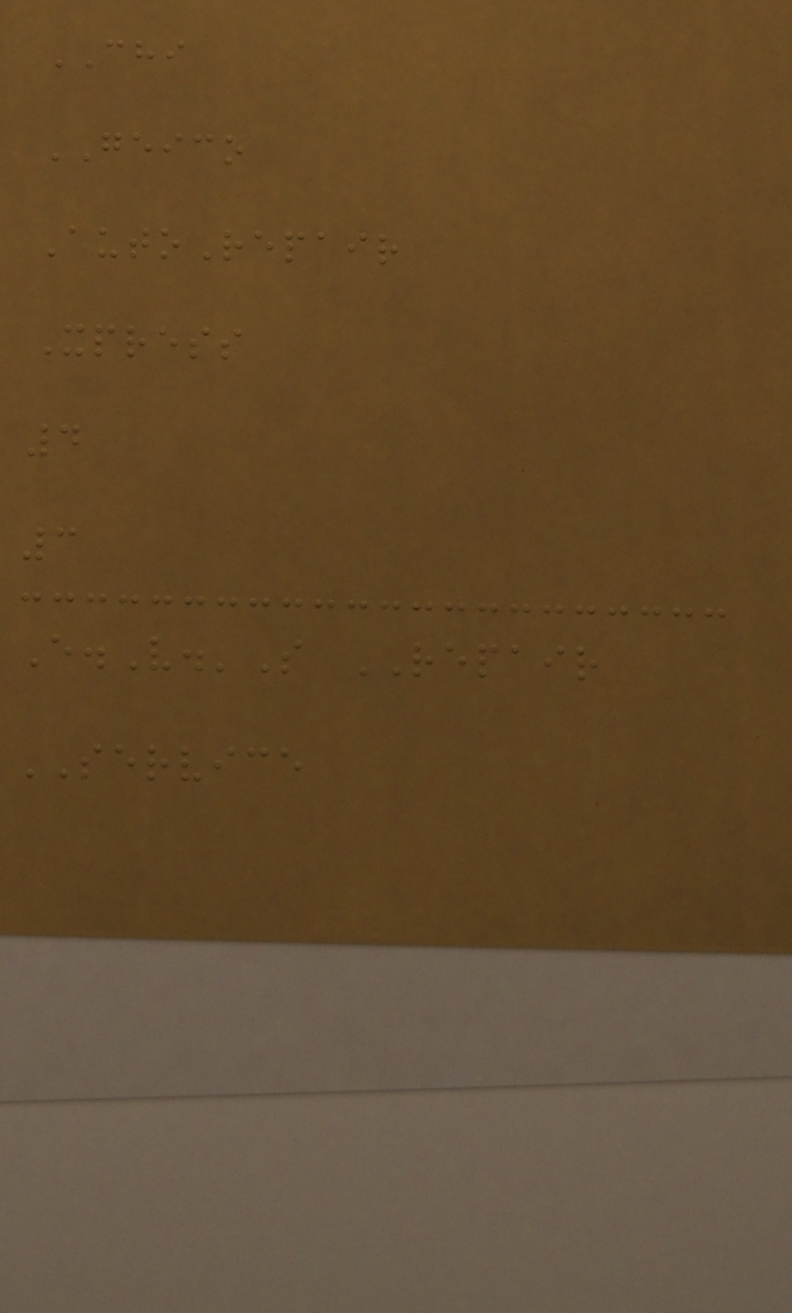CHI
GEICO
AutoRepair
Xpress
4
3
E.V.'S REPAIR
SERVICE
